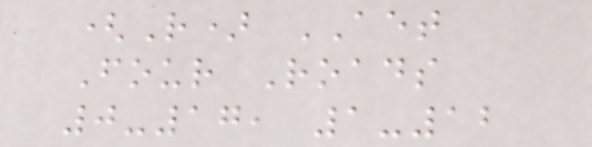(R) AET
Four Roads
0-17, 1-12
